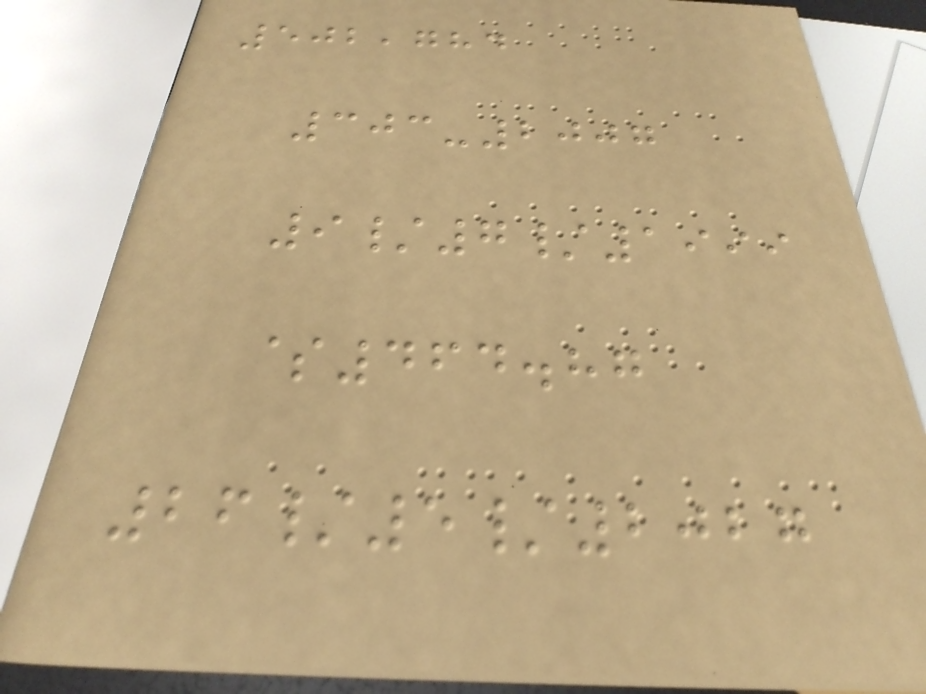502,784
303-2007
9/7/1999
$464.87
26/5/2027
